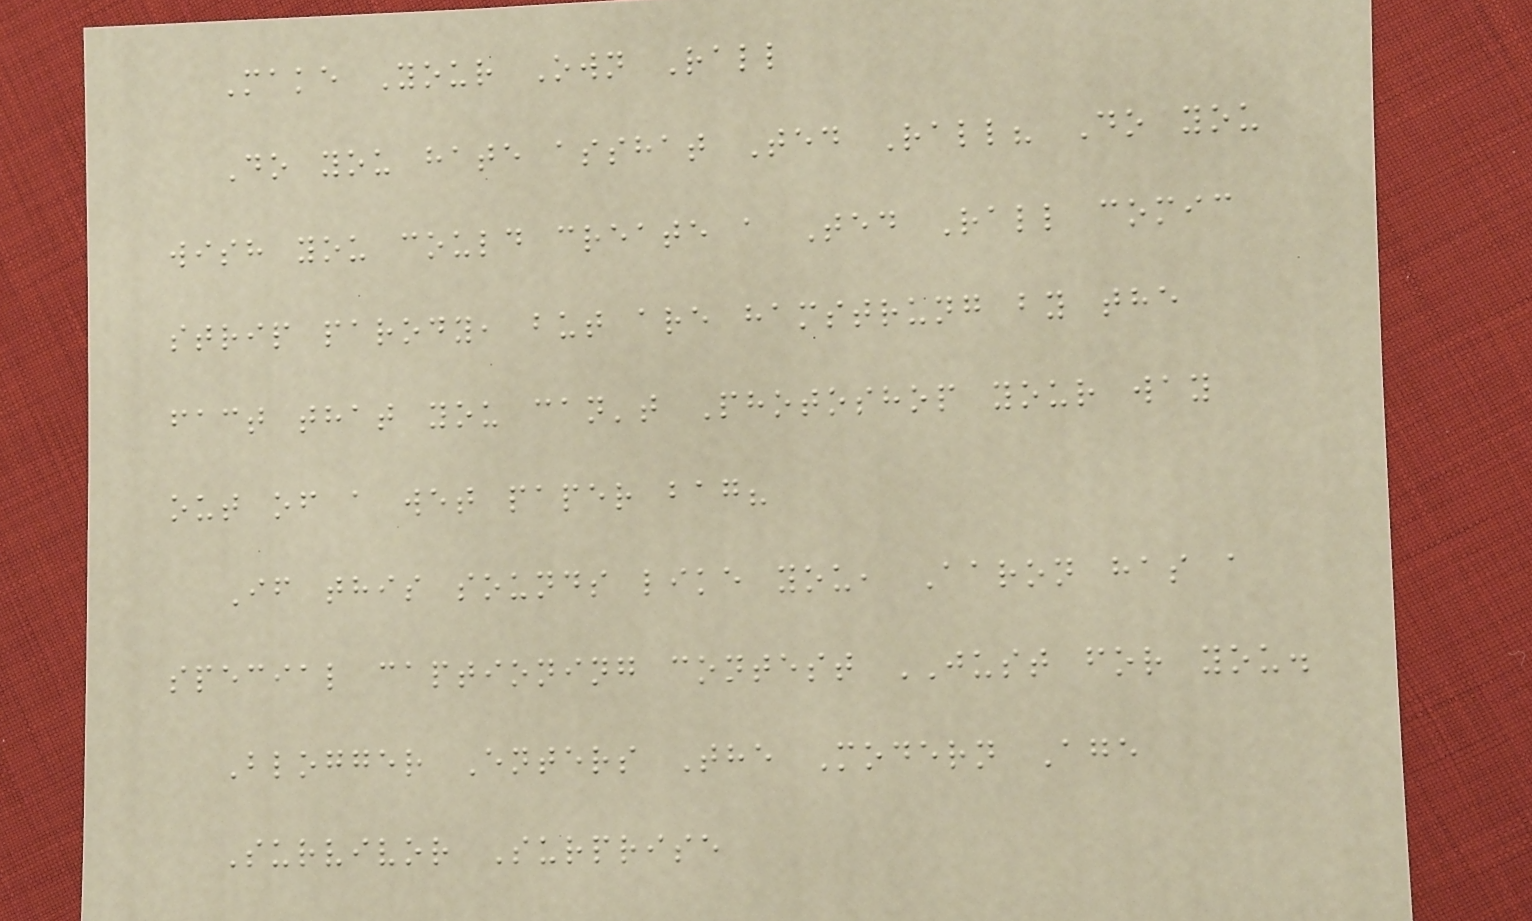Make Your Own Rall
Do you hate asshat Ted Rall? Do you
wish you could create a Ted Rall comic
strip parody, but are hamstrung by the
fact that you can't Photoshop your way
out of a wet paper bag?
If this sounds like you, Aaron has a
special captioning contest JUST for you.
Blogger Enters The Modern Age
Survivor Surprise
